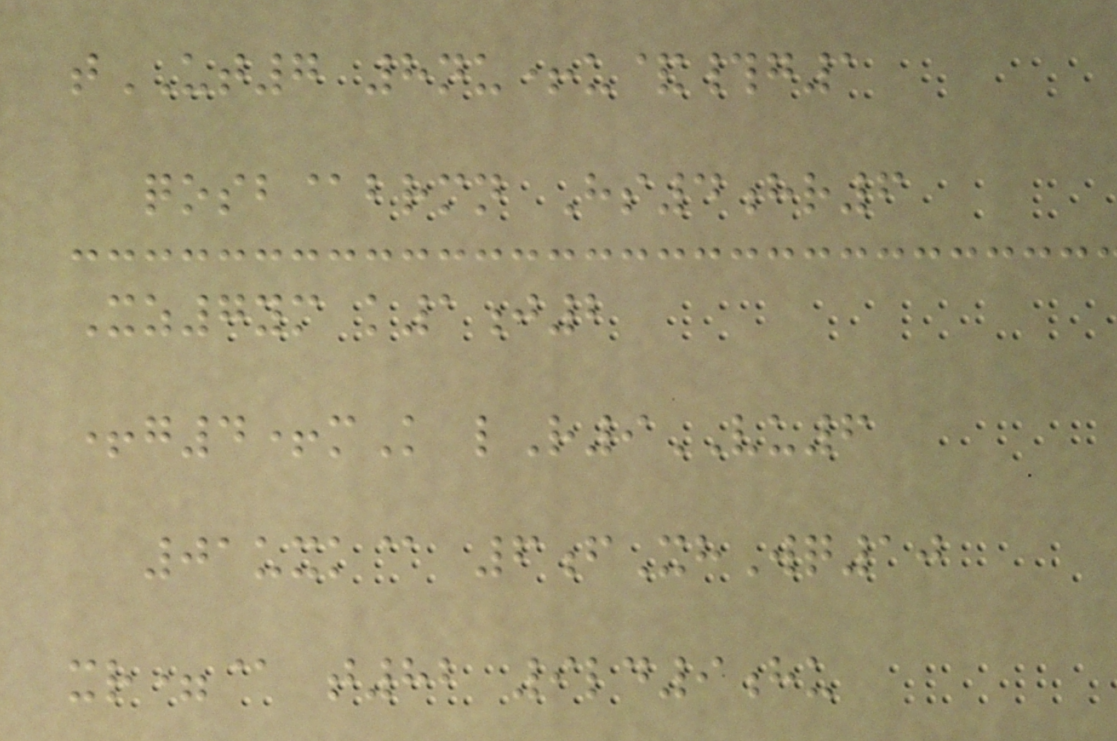tUT7 8nu+u&#g1
qosb@brmn Hs4hr6
Xz7ym k1j2
+g4+mK lR9VU6
01uxk@ 6fXhWq10
xr=@ t82 9ld9hu
